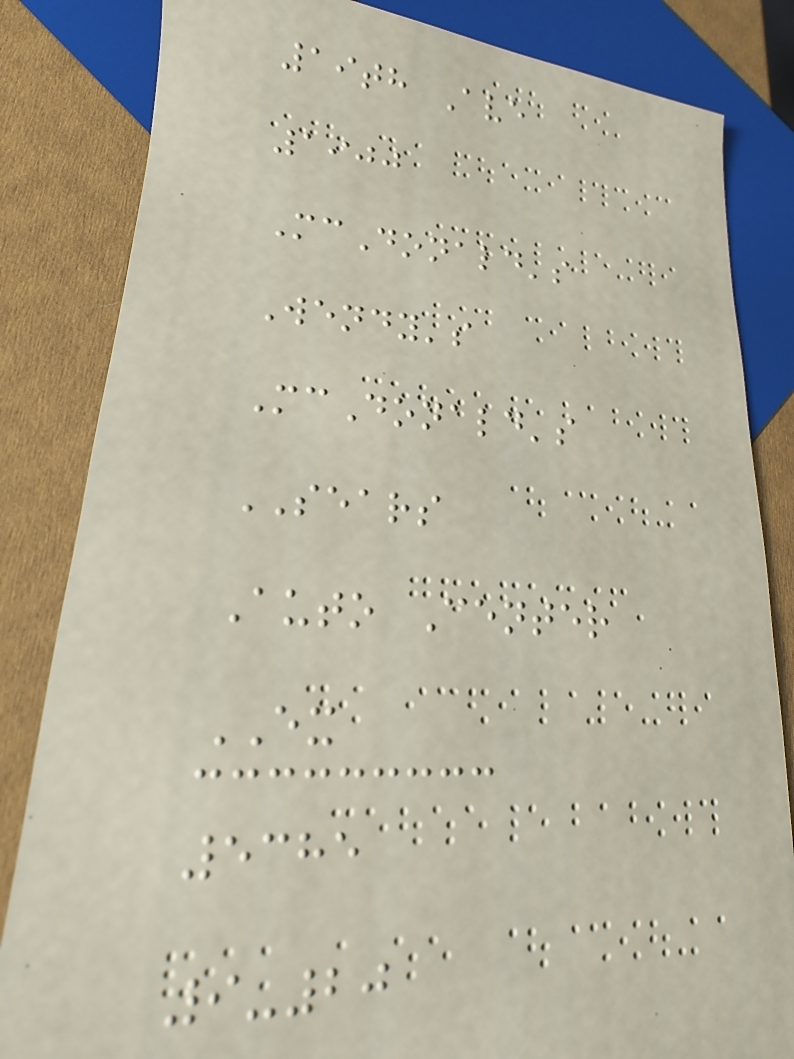19th Ave
1900
McDonald's
Wendy's
McDonald's
SEARS
Auto Center
EX
5385
9-20
